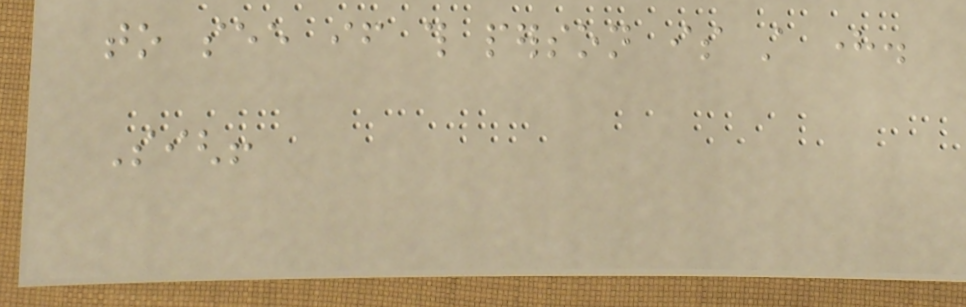to see if this person is still here.
Sigh!
